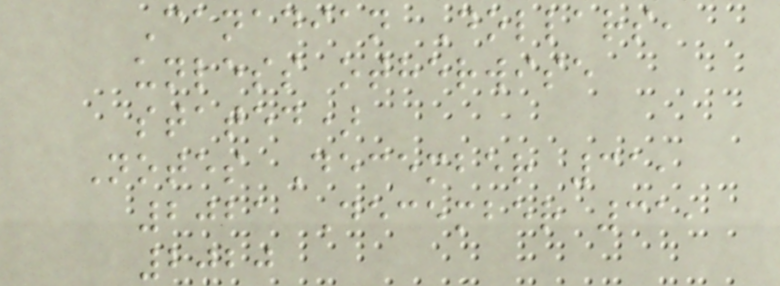Canadian Dollars,
unless otherwise
stated)
Notes December 31,
2021 December 31,
2020
